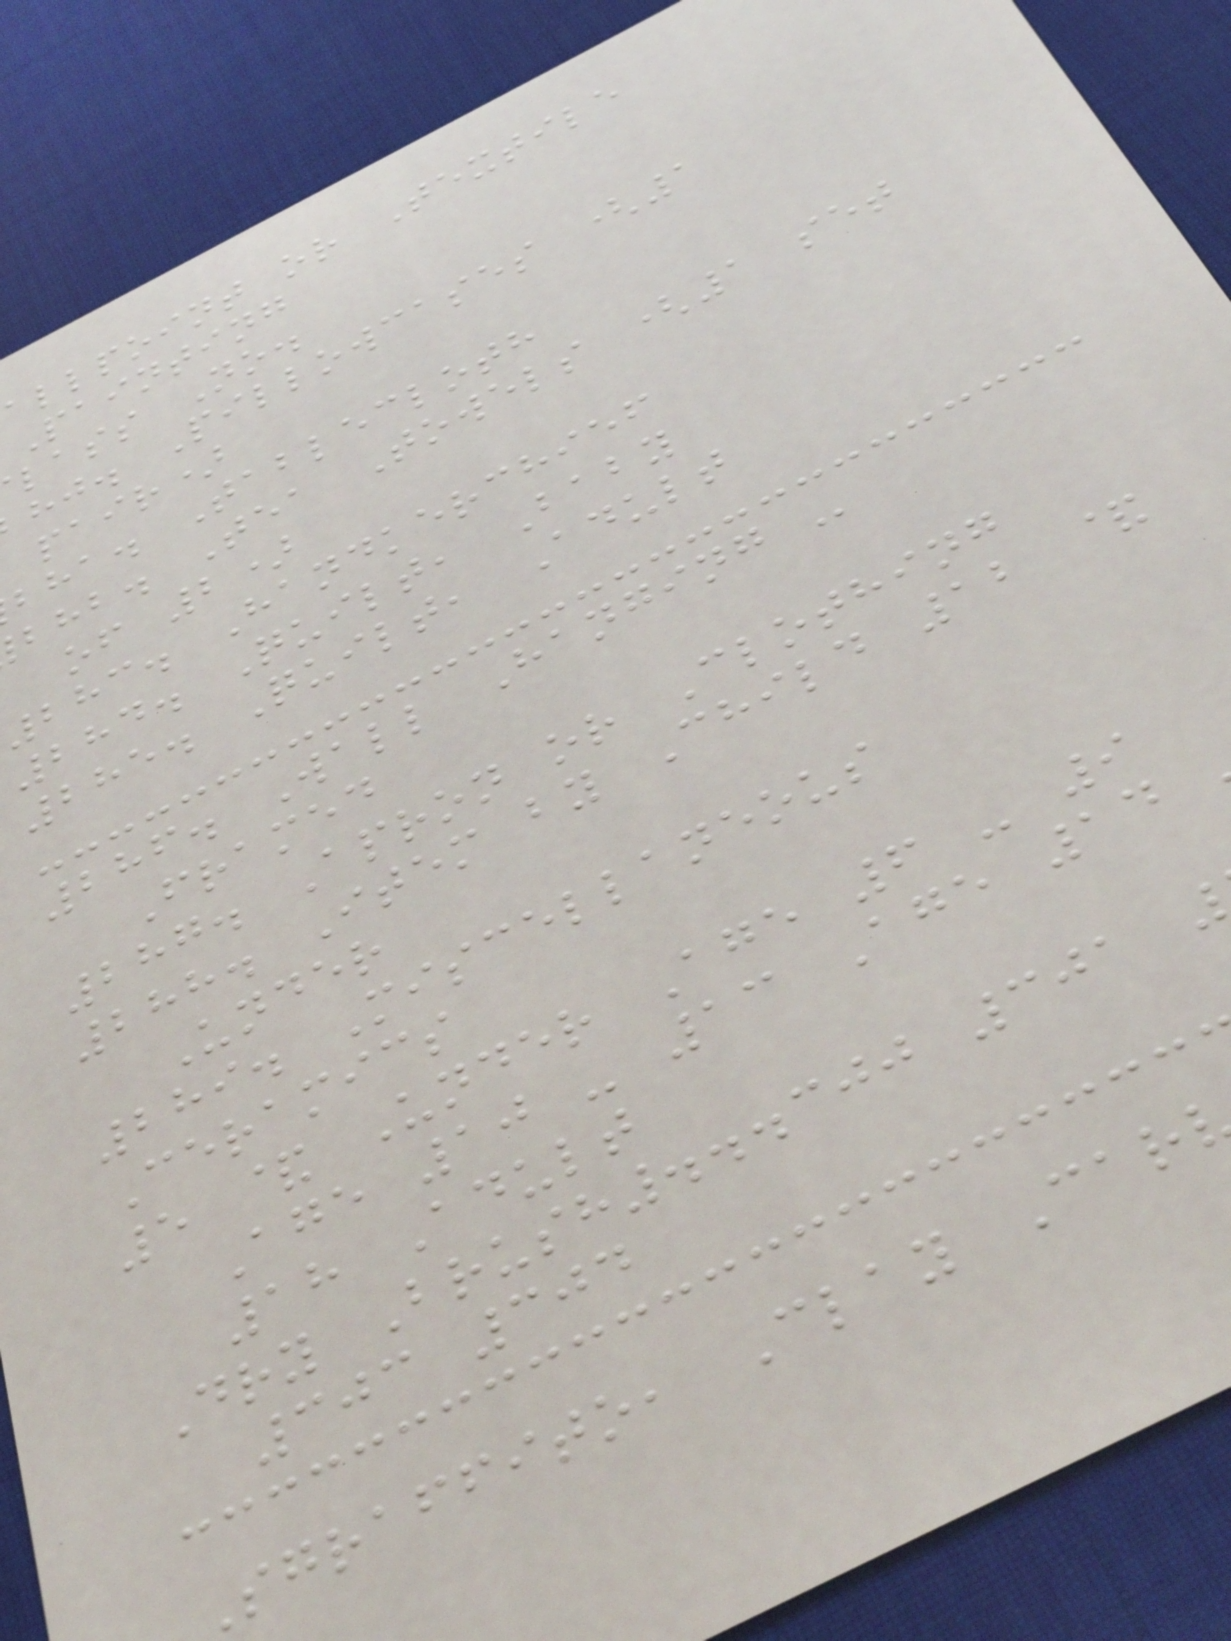allpoint or Textile
Painting
lass No.
hj. Pillowcases (1
pair)
bha. Tablecloth
bhb. Tea Towels (1 set
of 2)
283. Handkerchief
284. Quilt, Baby
285. Quilt, Adult
286. Wall Hanging -
Framed
287. Apron or Clothing
288. Item by Child 12 &
Under
289. Miscellaneous
Ceramics
5 & Under Age 6 - 9
Age 10 - 13 Age 14
18 Adult
Dry Brush...300 301
303 304
sgraffito, Clay Car
